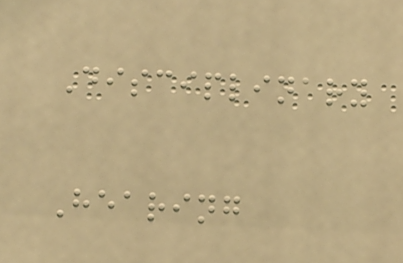Disciplinary
Hearing
